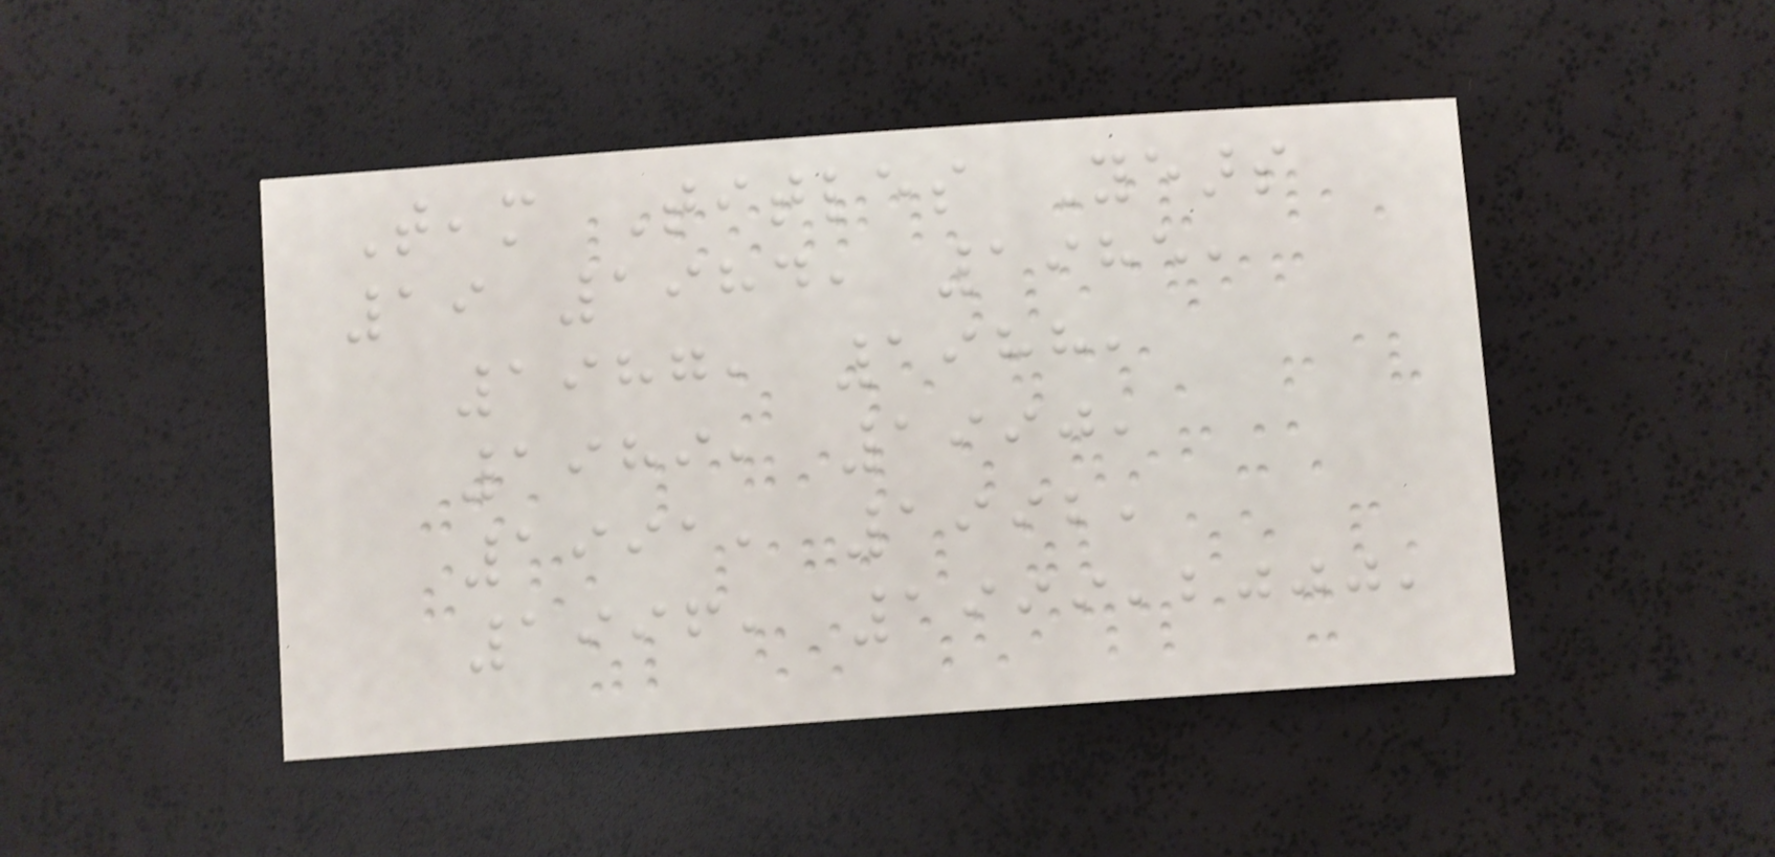Team Titles Years
19 1984, 1985,
1987, 1988,
1989, 1990,
1991, 1992,
1996, 1999,2000,
